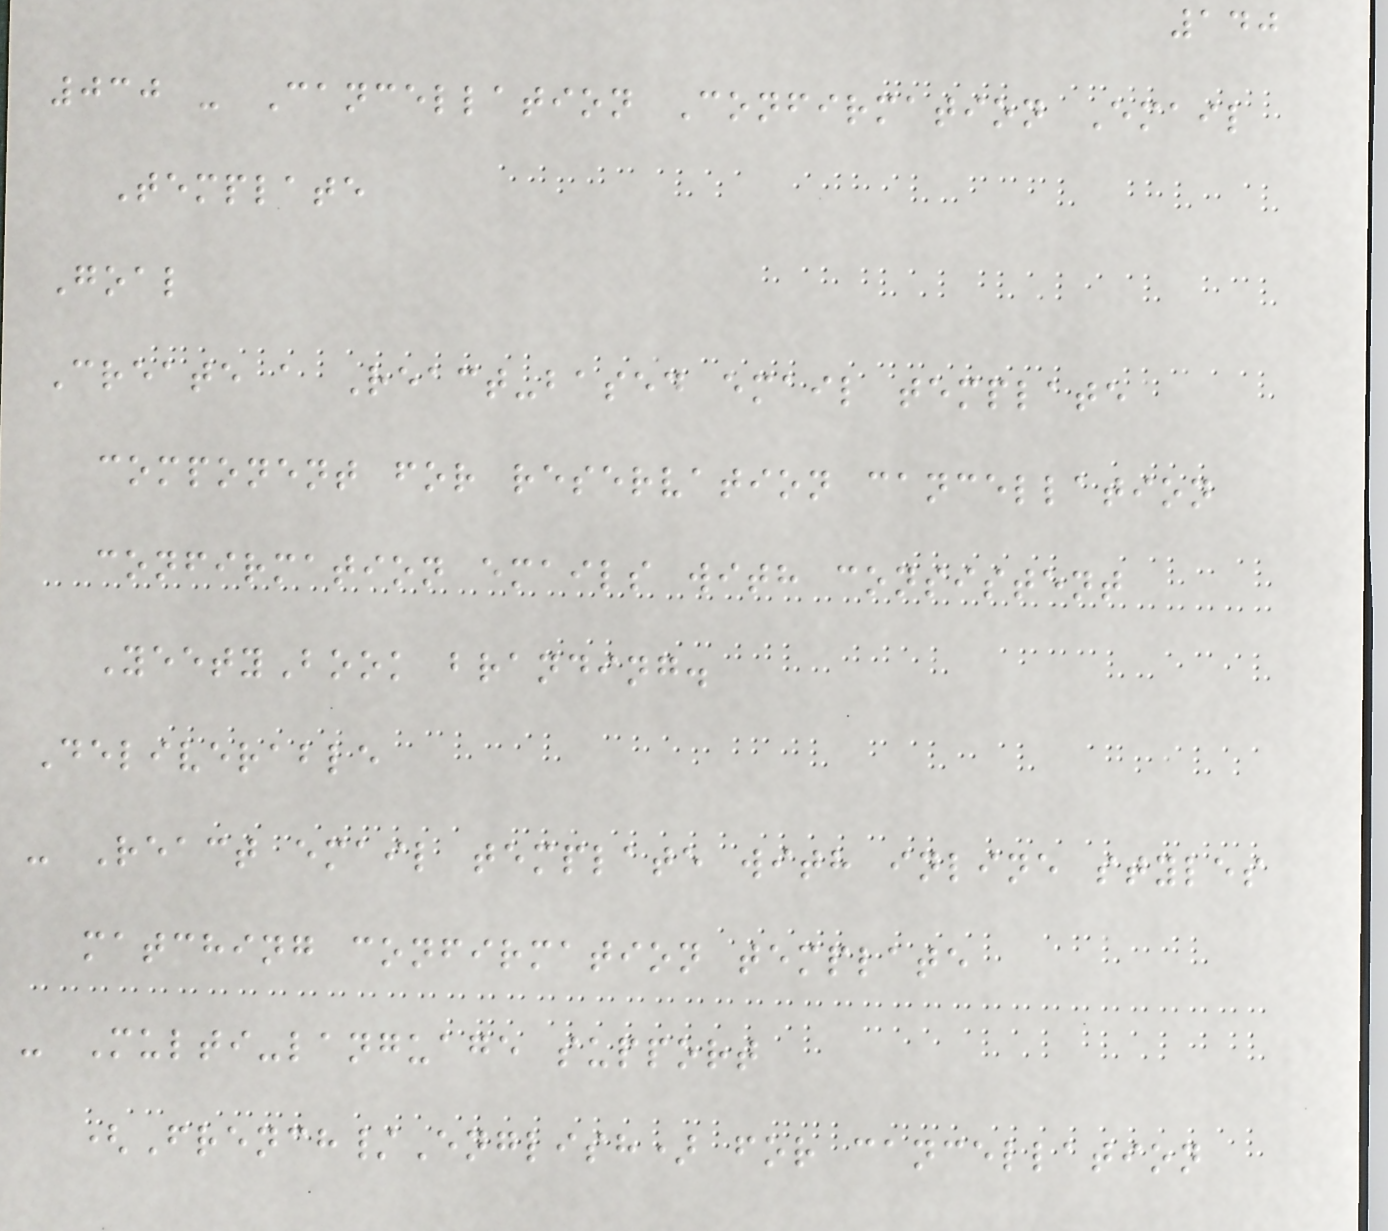140
030 - Cancellation Confirmation Email
Template
Goal
Create a React-based email template
component for reservation cancellation
confirmation emails with consistent
YeetyBook branding.
Deliverable
- React email template with inline styles
matching confirmation template
- Multi-language support
(French/English) for cancellation
